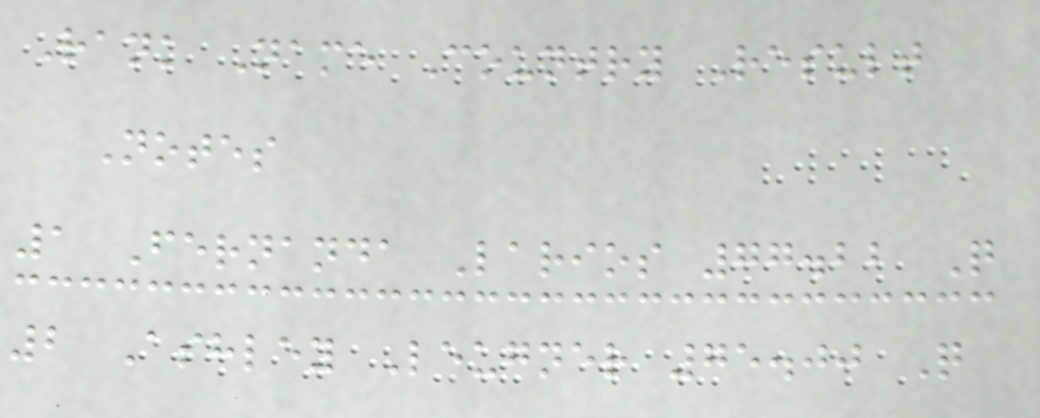Rank Name Country Result
Notes
1 Fernanda Larios 77.22 Q
2 Ashley Leugner 75.00 Q
